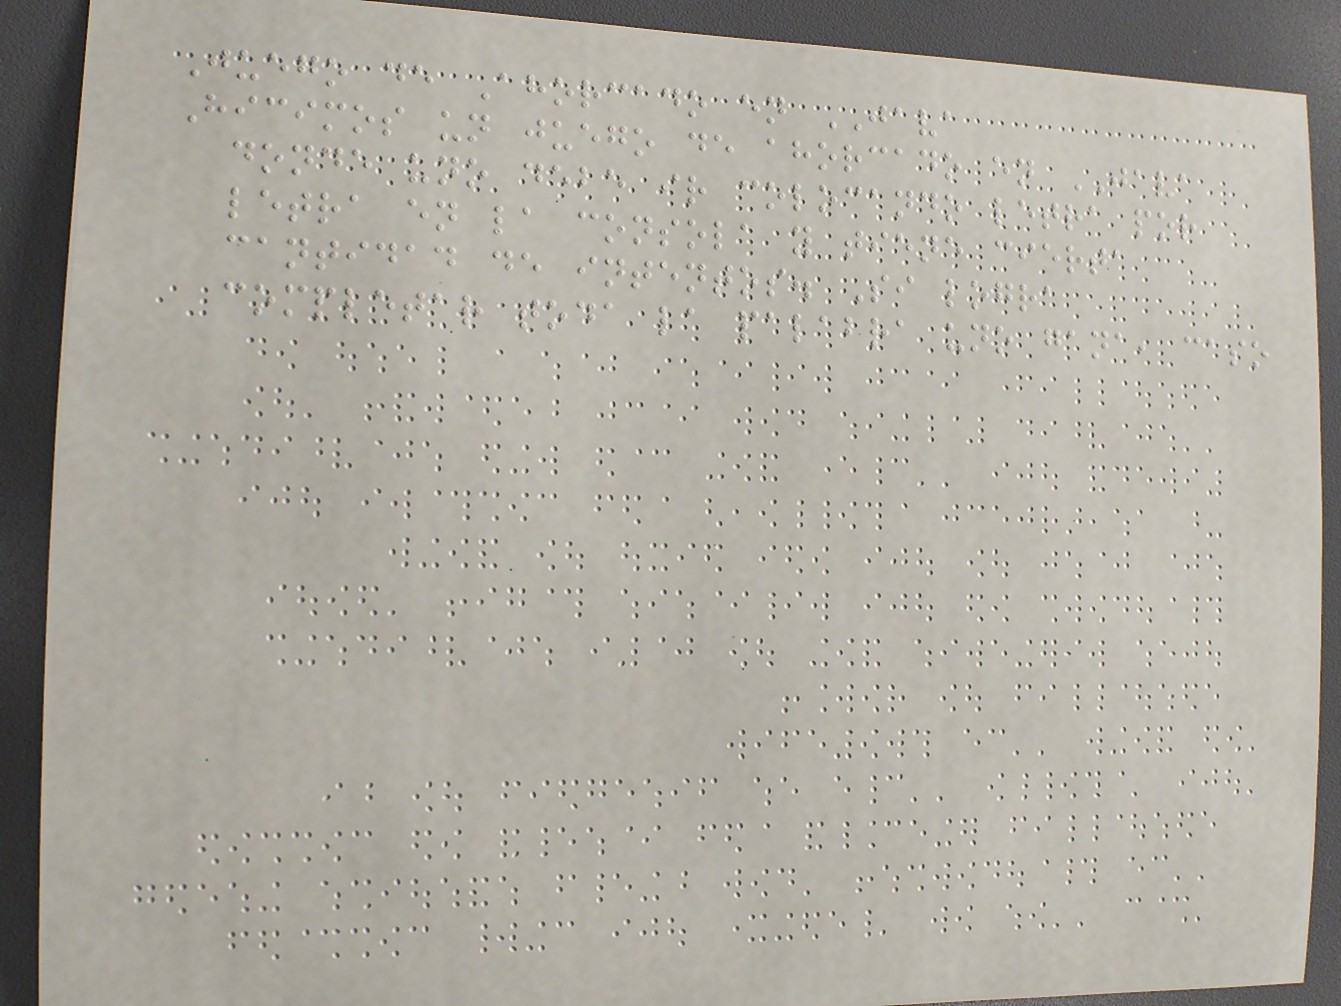Juego de Ahorcado en JAVA
Hicimos un juego de ahorcado en JAVA
donde uno debe ir colocando letra por
letra en la consola y tiene cierta
cantidad de intentos. Si logra
completar toda la palabra uno gana, caso
